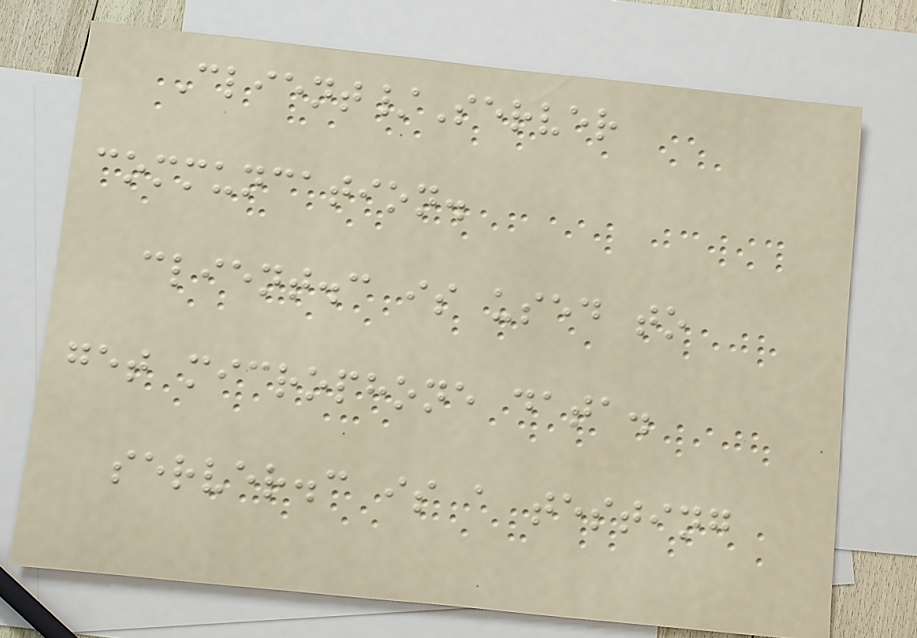Client/Server
communcation.
client.c is used to
get microphone data.
server.c is a testing
